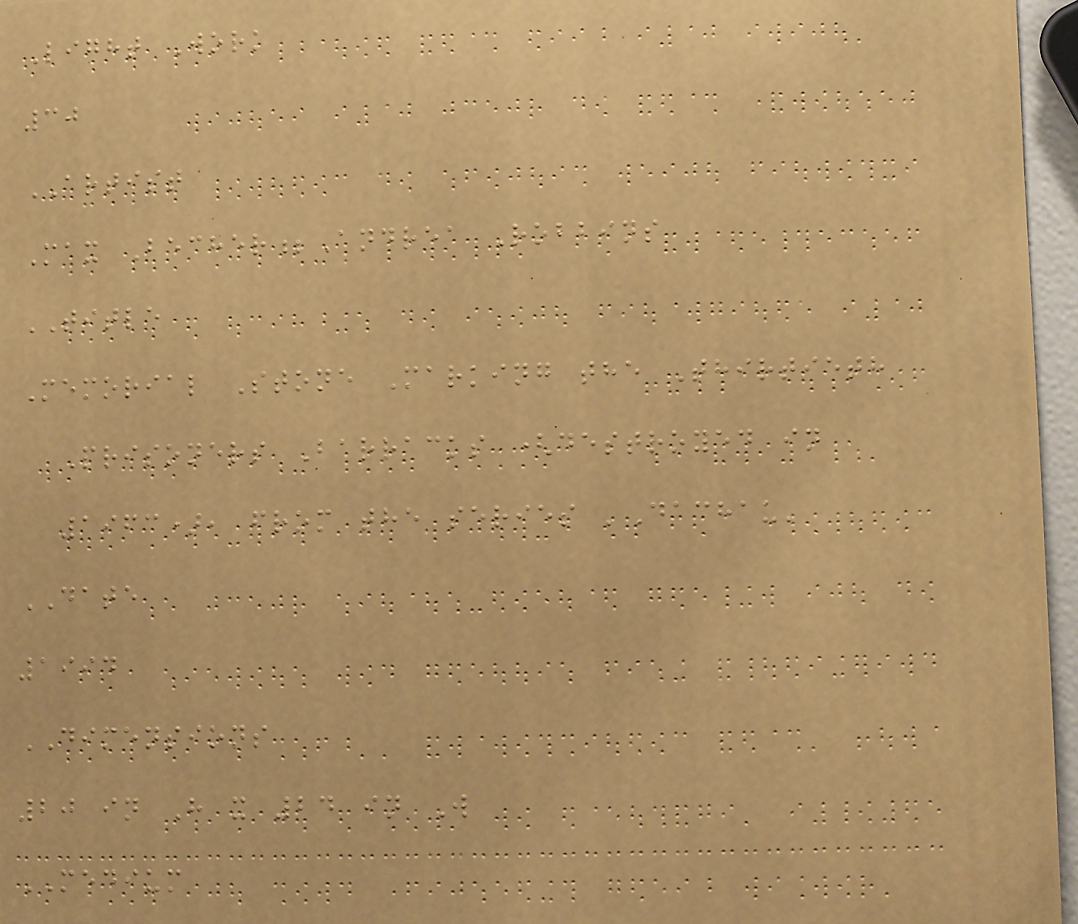Light Work
30
ARTIST
Max Becher;Andrea Robbins
TITLE
Memorial Stone Marking the Thirtieth
Prisoners Barracks (destroyed in
1963), from the series 'Dachau'
DATE
1994
DIMENSIONS
20 in H x 24 in W
MEDIUM
